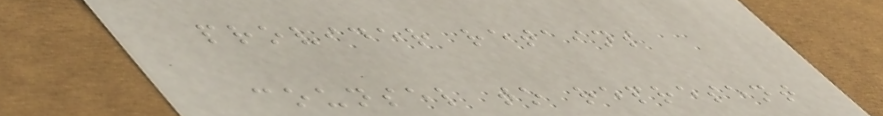provider retains
counsel to represent
